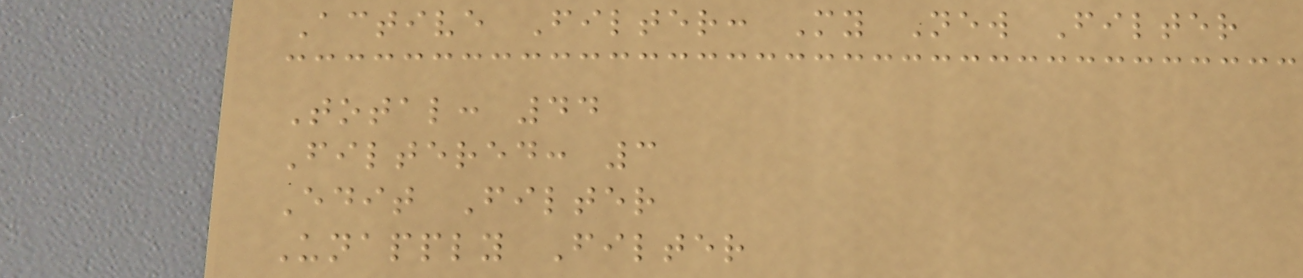Active Filter: My New Filter
Total: 44
Filtered: 3
Edit Filter
Unapply Filter
